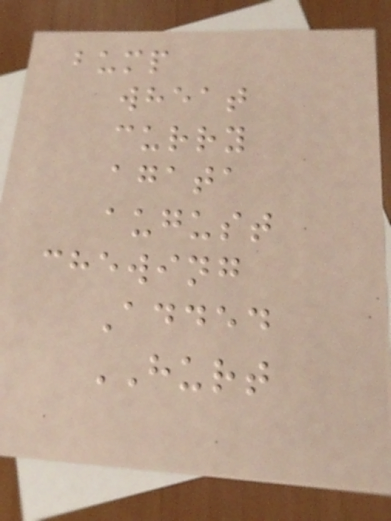bump
wheat
curry
agata
august
chewing
Added
HURT
